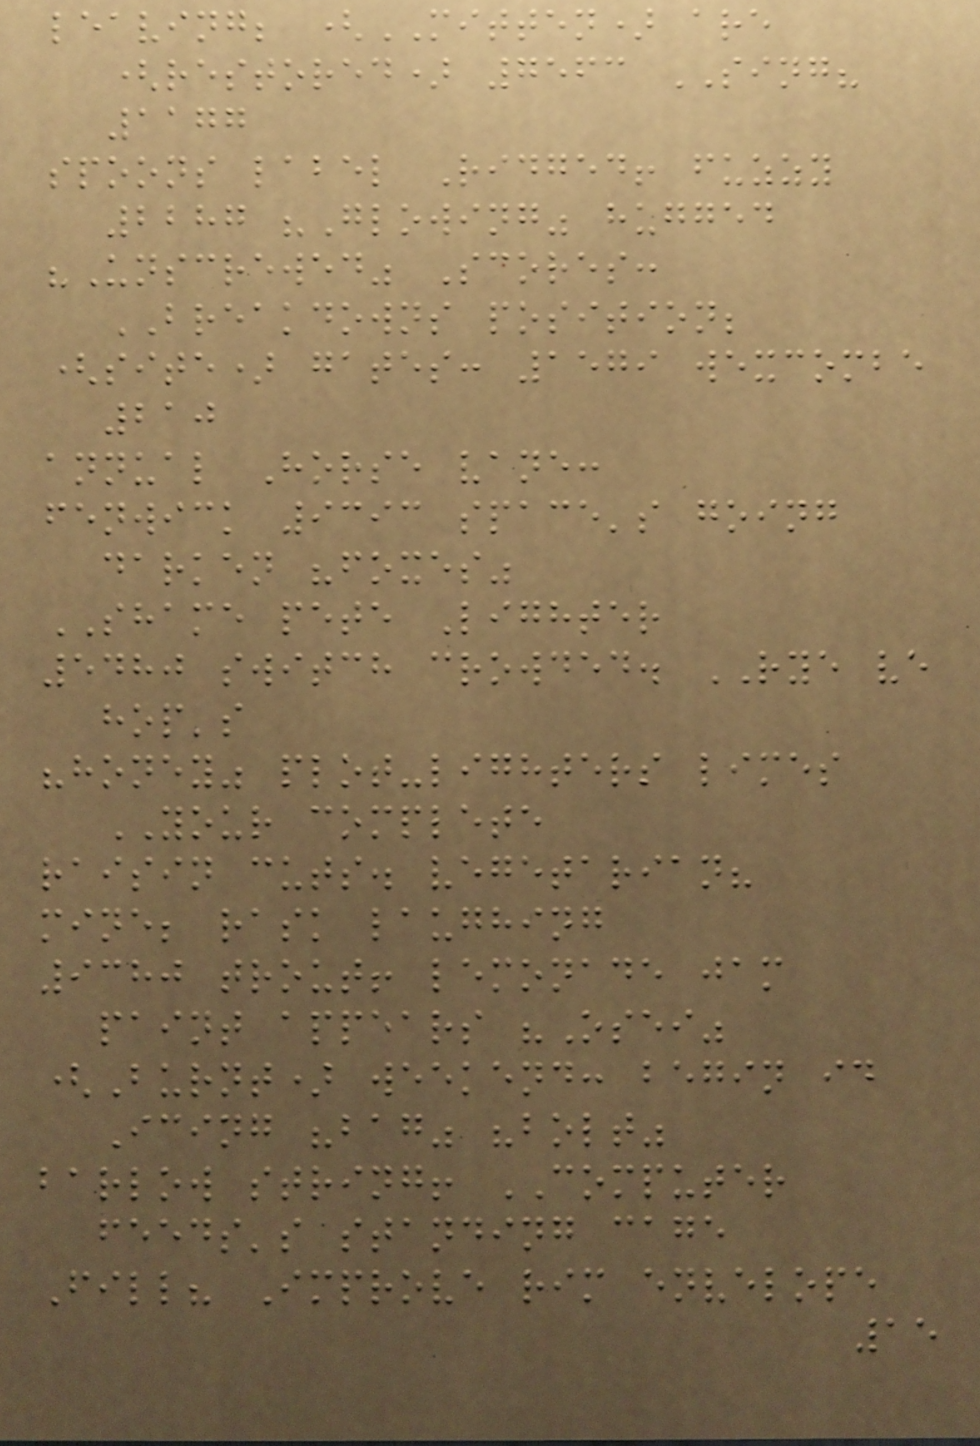leaving; (MITTEN) are
(restored) 7563 SING?
1177
spoons label Ridged! fuzzy
2287 "Glowing" hugged
"Unscrewed" Scores:
BREAKDOWNS position;
(site) gates: 1579 wexcombe
210
annual Horse vane:
fenwick 9393 space's going
darken "foxes"
SHAME pete Lighter
5480 switch crowded. RYE ve
hop's
"honey" plot-lighters limes
YOUR complete
raisin cuts. vegetarian?
mine; rask laughing
9380 trout! lemonade jam
paint appears "Osei"
(Burnt) weekend: begin id
Icing "bag" "bolt"
barlow string! COMPUTER
feeds's standing cage
Fill? Improve rim envelope
15
